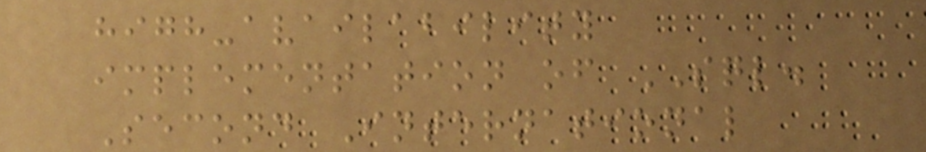high-availability
implementation of SQL.
Second International
